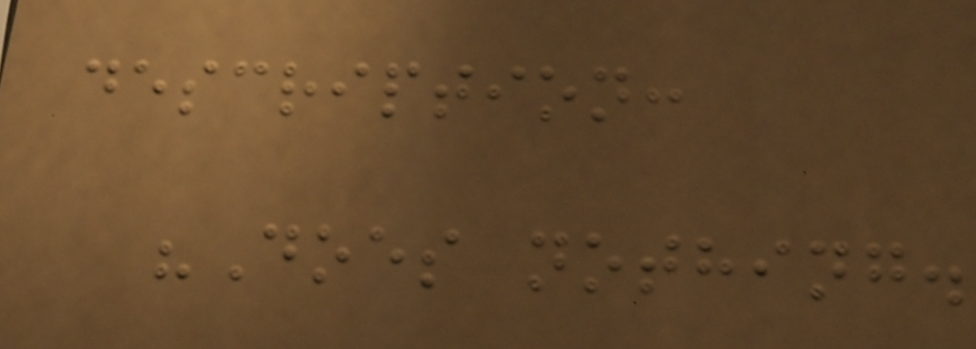description:
"Does nothing.
